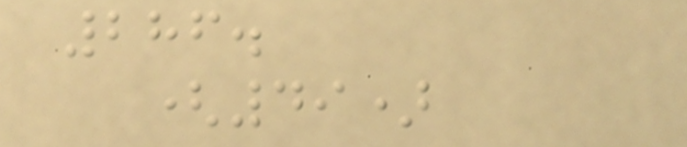286.
(49)
